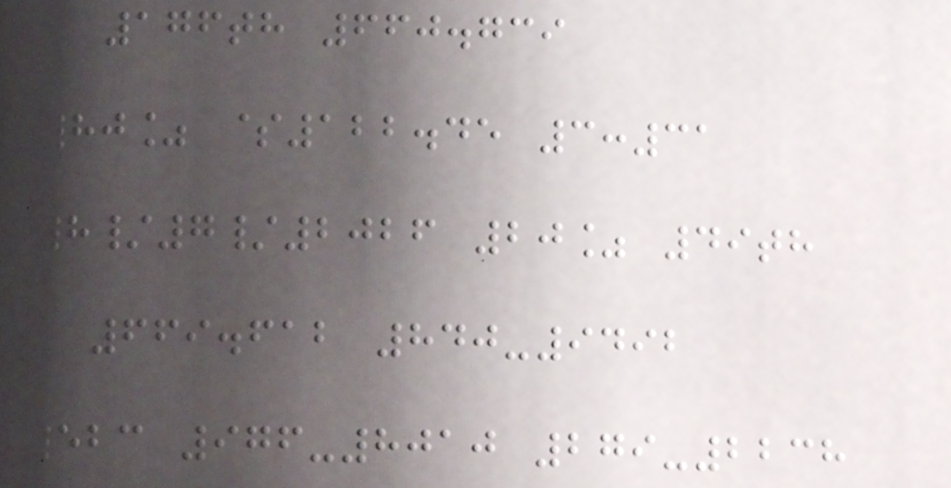176th 660.739
80% $122.45 3:31
8/7/2026 20% 49th
669.612 840-9492
523 976-8010 279-2238
